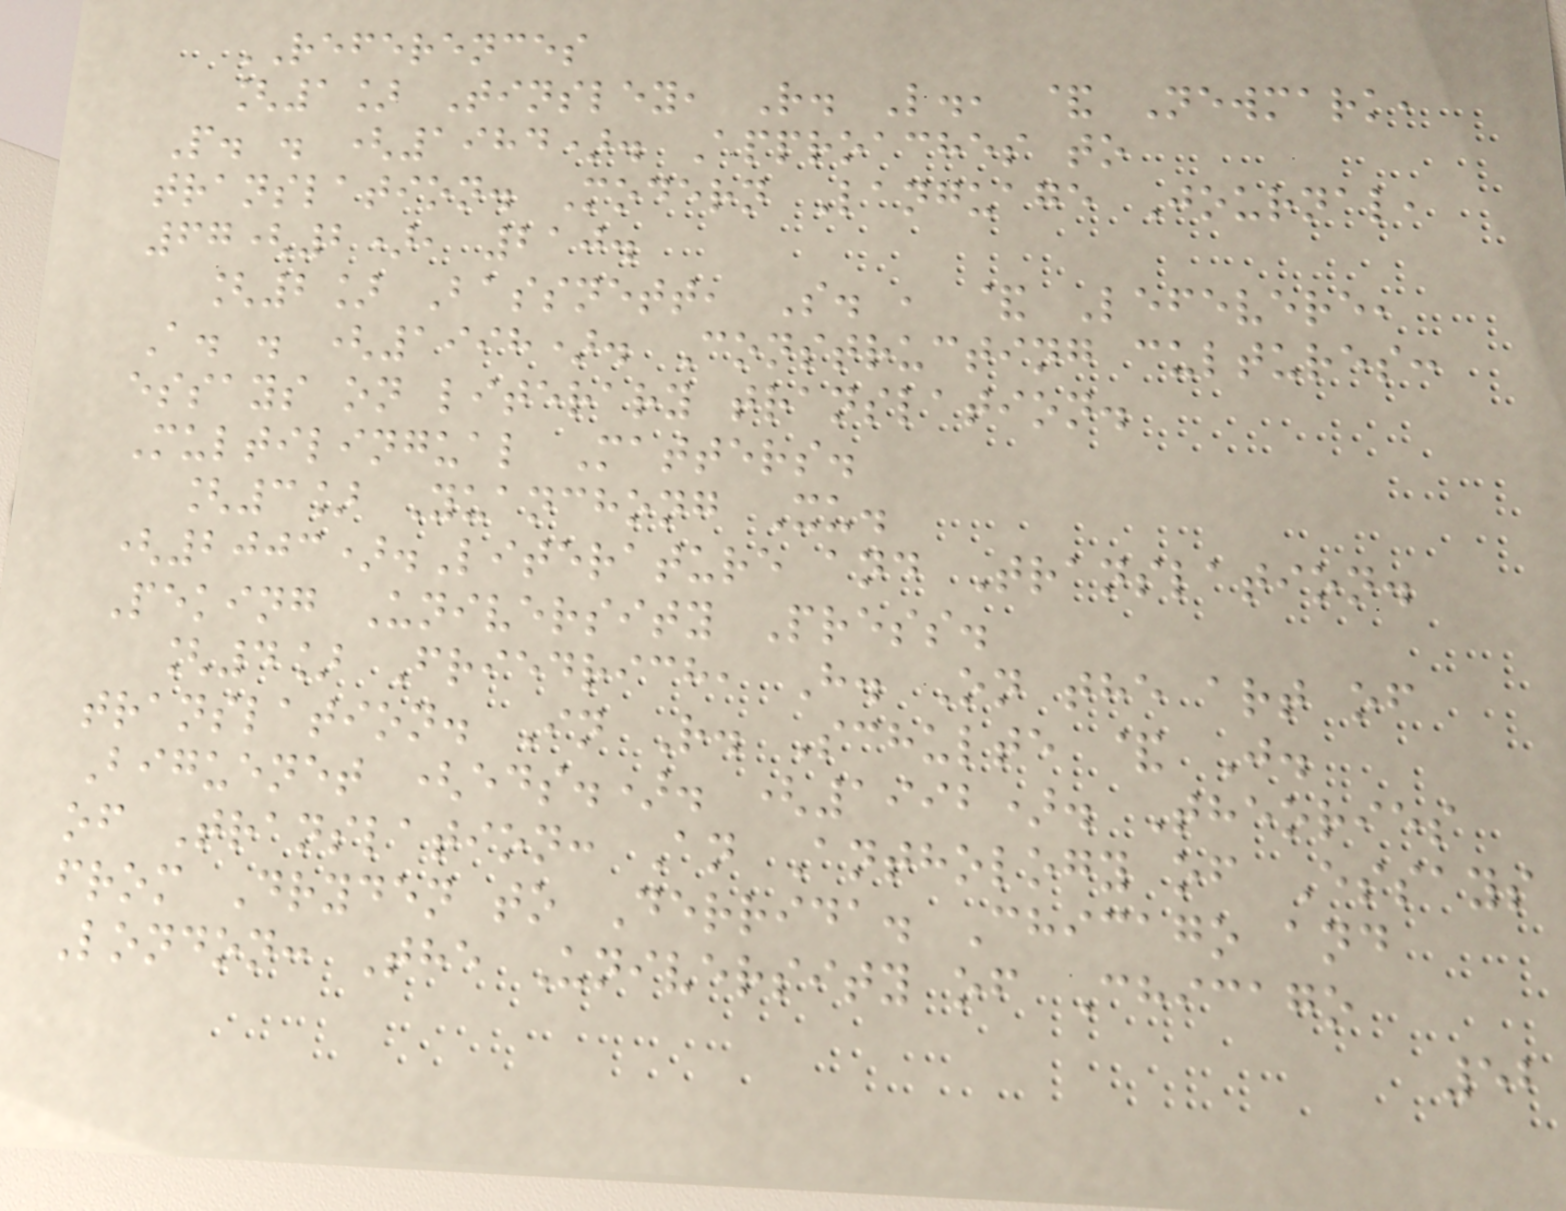REFERENCES
[1] Tinsley, R. L., & Newmark,
P. . (1984). Approaches to
translation. Modern Language Journal,
67(2), 210.
[2] Bassnett, S. , & Lefevere,
A. . (1998). Constructing cultures:
essays on literary translation.
Multilingual Matters.
[3] Yuanchong Xu.
(2003).Literature and Translation.
Peking University Press.
[4] Friedrich, H. On the art of
translation. In R. Schulte & J.
Biguenet (eds.). (1992). Theories
of Translation: An Anthology of Essays
from Dryden to Derrida. Chicago and
London: The University of Chicago
52
